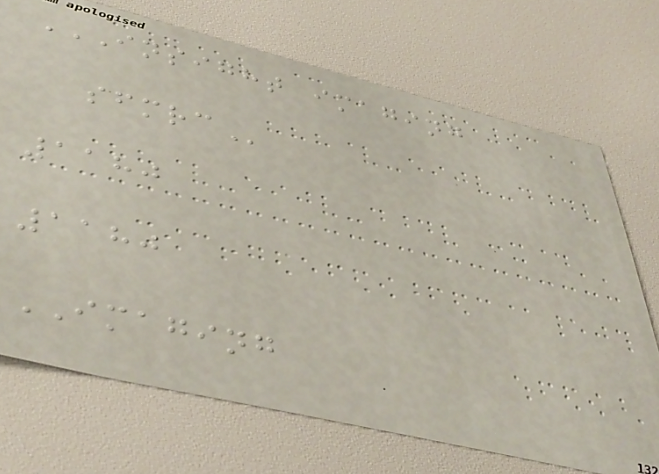INSIGHT IMAGING
SFMRC
1180
1180
IMAGING
